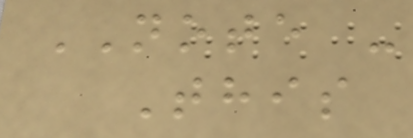NOTE -
This
